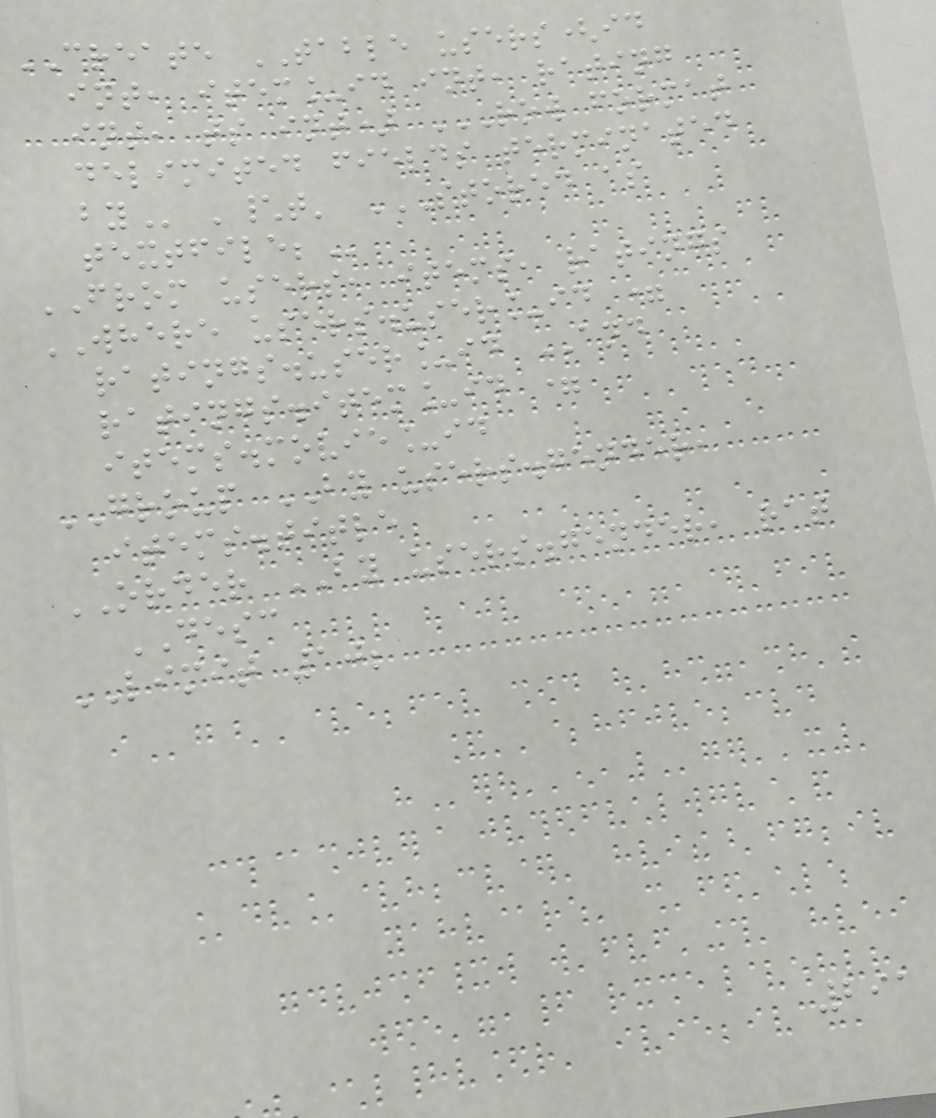CREATE TABLE users(id
int, item_id int, rating
int, ts int) ROW FORMAT
DELIMITED FIELDS TERMINATED
BY '\t' STORED AS
TEXTFILE;
FROM users, items, ratings
WHERE users.user_id =
ratings.user_id AND
ratings.item_id =
items.movie_id
GROUP BY users.gender,
items.title
ORDER BY users.gender, rat
DESC
LIMIT 10;
291
